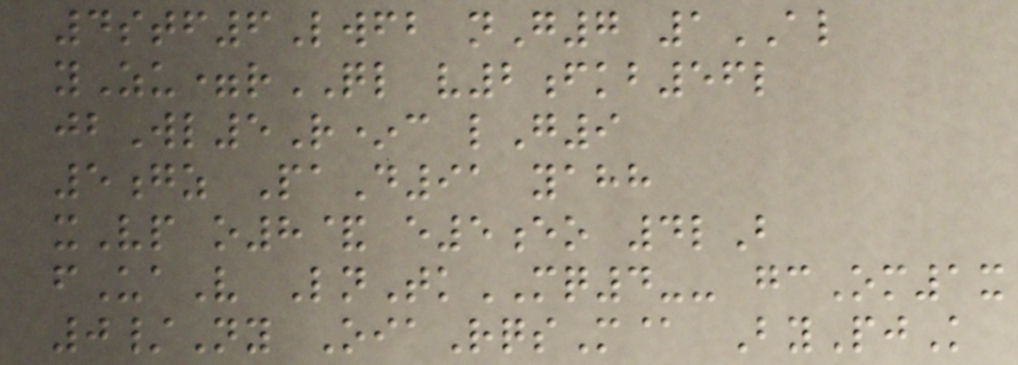4stf6Lwfb nG7 1AL
yZu=rQL v2fkb56l
jbWl5R*c lG9
5gz PaD91 yahh
xVp o8& e5eo 4lB
fUaV LnTkMQ4-- gcOm1x
0/Ny OiaRqsM@ ByPjK
